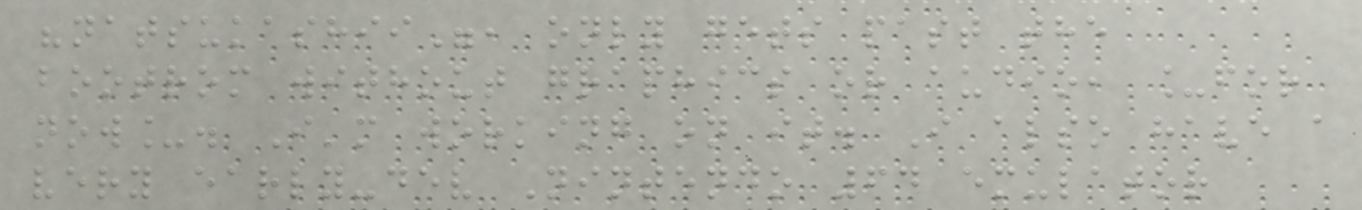"natsukashii", only gets past the
bootrom without graphics or audio, _for
now_. I'm working on it. I also have a
very early-dev Nintendo 64 emulator
